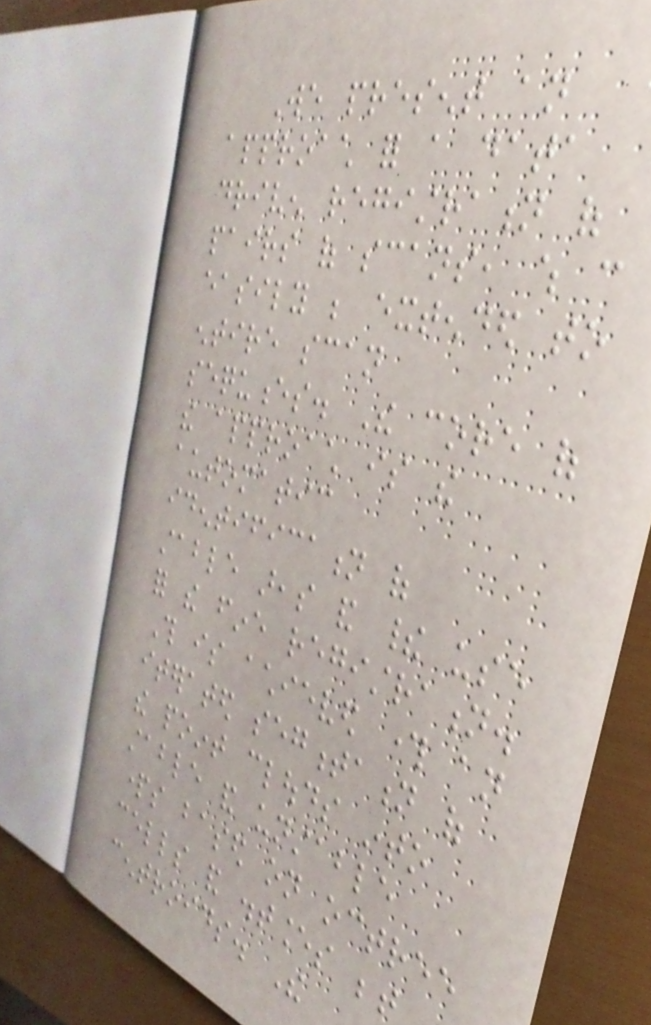We present an
approach for a data
driven registration of
pairs of scans, which can
easily be extended to
entire scan
sequences. The core of
the approach is the
automatic
identification of
stable areas and their use
for the fine registration.
This is achieved through an
iterated segmentation of
the point clouds into
stable and unstable
parts based on octree
cells and distances between
centroids. The
